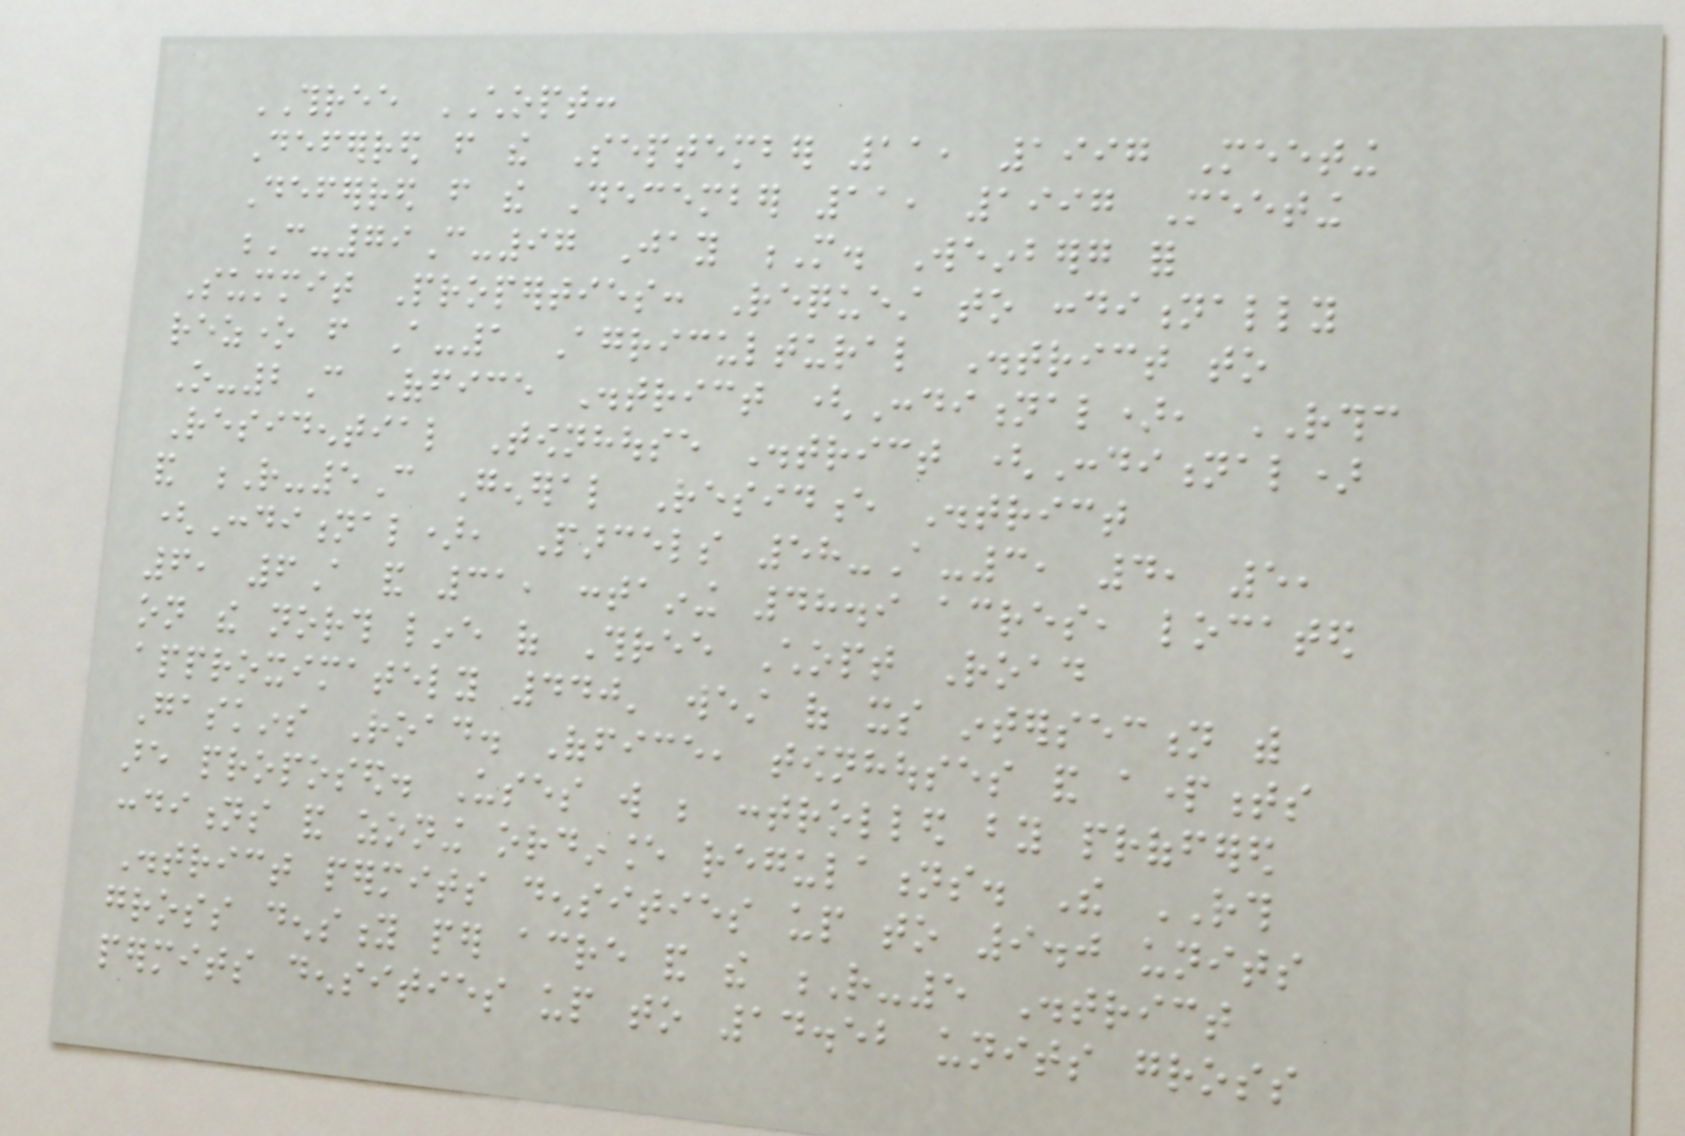THREE CHOPT:
Deferred from the September 11, 1997 Meeting
Deferred from the December 11, 1997 Meeting
C-79C-97 Jay M. Weinberg for
Summit Properties: Request to conditionally
rezone from A-1 Agricultural District to
O-2C Office District (Conditional), RTHC
Residential Townhouse District (Conditional)
and R-5C General Residence District
(Conditional), Parcels 58-A-3, 4, 5,
6, 6A and 31, containing 48.9 acres, located
on the north line of Three Chopt Road
approximately 440' west of its intersection with
Gaskins Road. Office, townhouses and apartments
are proposed. Uses will be controlled by proffered
conditions and zoning ordinance regulations. The RTH
District permits densities up to 9.0 units
gross density per acre and the R-5 District
permits densities up to 14.52 units gross
